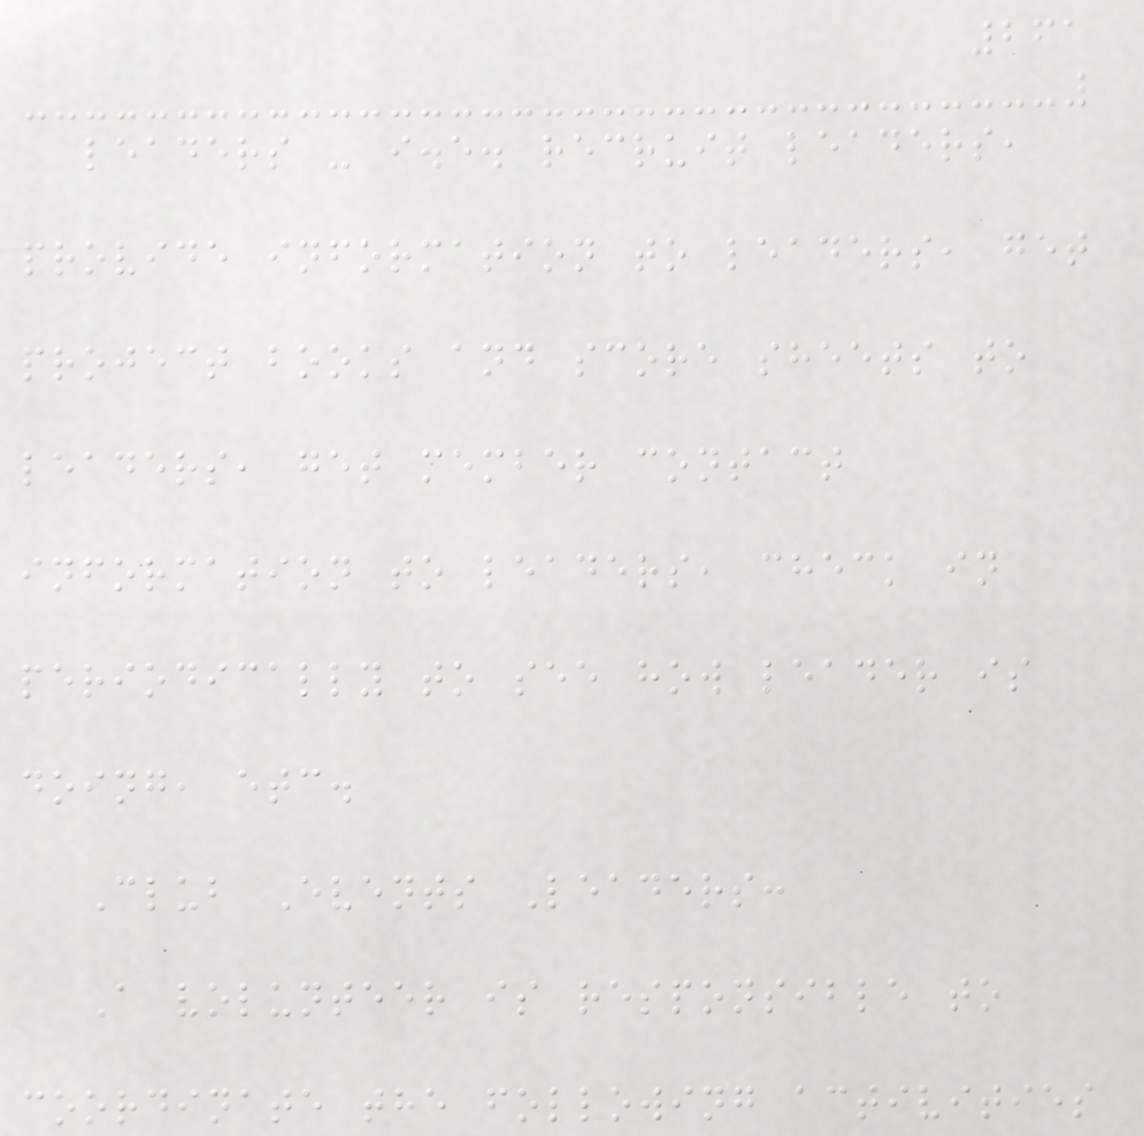261
leaders - i.e. recruit leaders,
provide information to leaders, get
project books and score sheets to
leaders, get member contact
information to leaders, check in
periodically to see how leader is
doing, etc.
Club Events Leaders:
A volunteer is responsible to
coordinate the following activities
